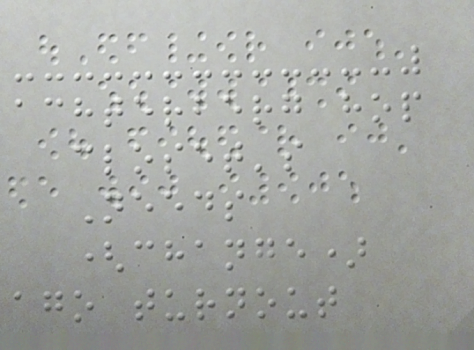achterberg hop
closet's
Needs
(change)
ago turnout
